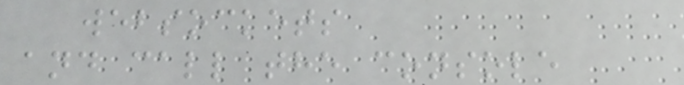websockets
and call the console
